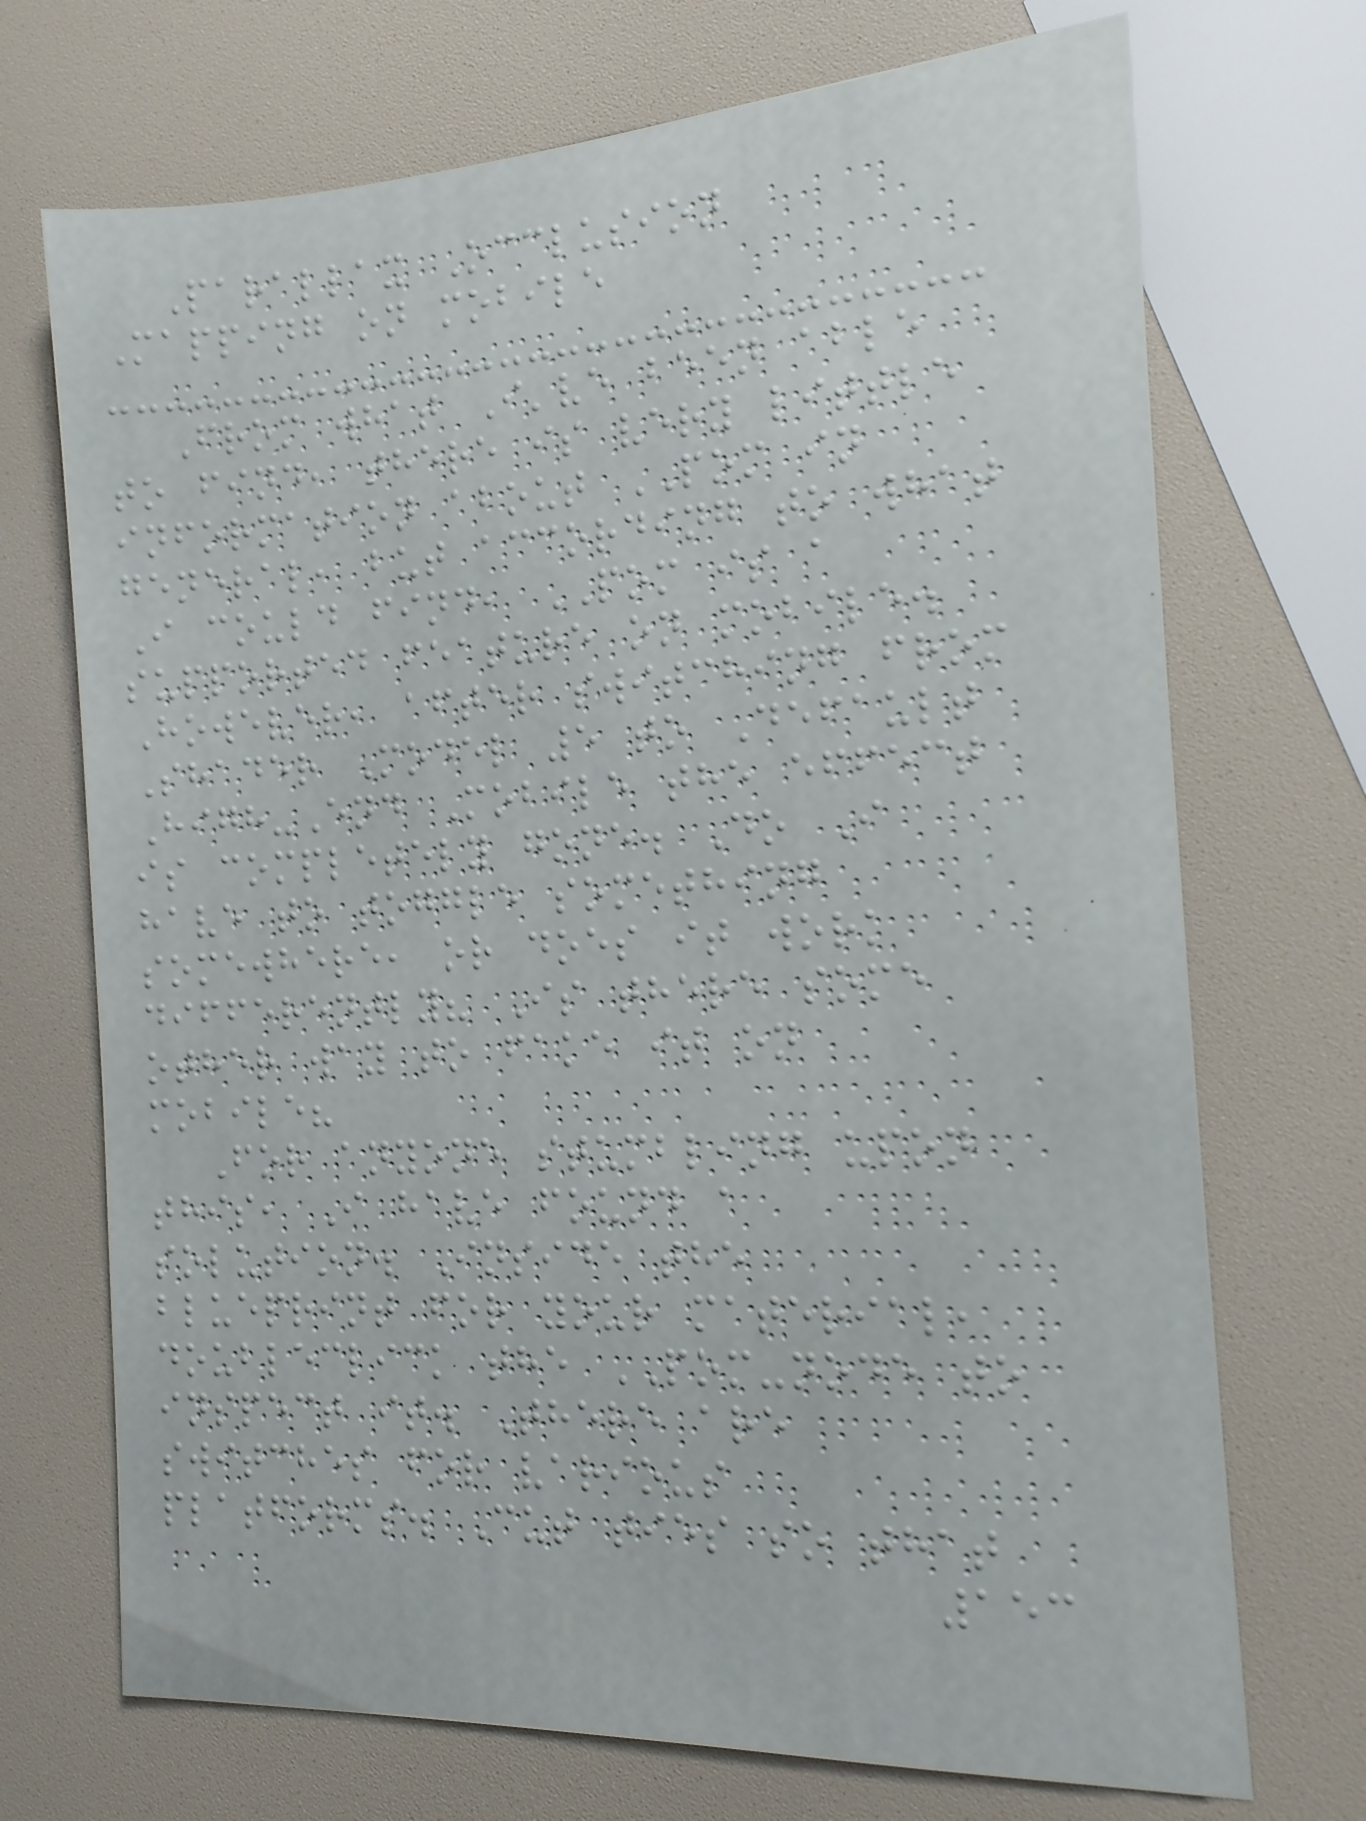Parallax Occlusion
Mapping on mobile
From what I've been able
to find, there is very little
information about POM in
general, but according to what
I could find, POM is a
supported feature on mobile.
However, after switching from
Shader Model 5 to Default
High-End Mobile the effect
is completely gone. Do I
have to toggle something
somewhere, or does it work
differently? Is there some
other way to fake it on
mobile?
For anyone stumbling upon
this, I have found a
solution. Inside the
blueprint for your material,
doubleclick the POM-node to
inspect it. There are
switches for various
platforms. Cut ties so that
153
